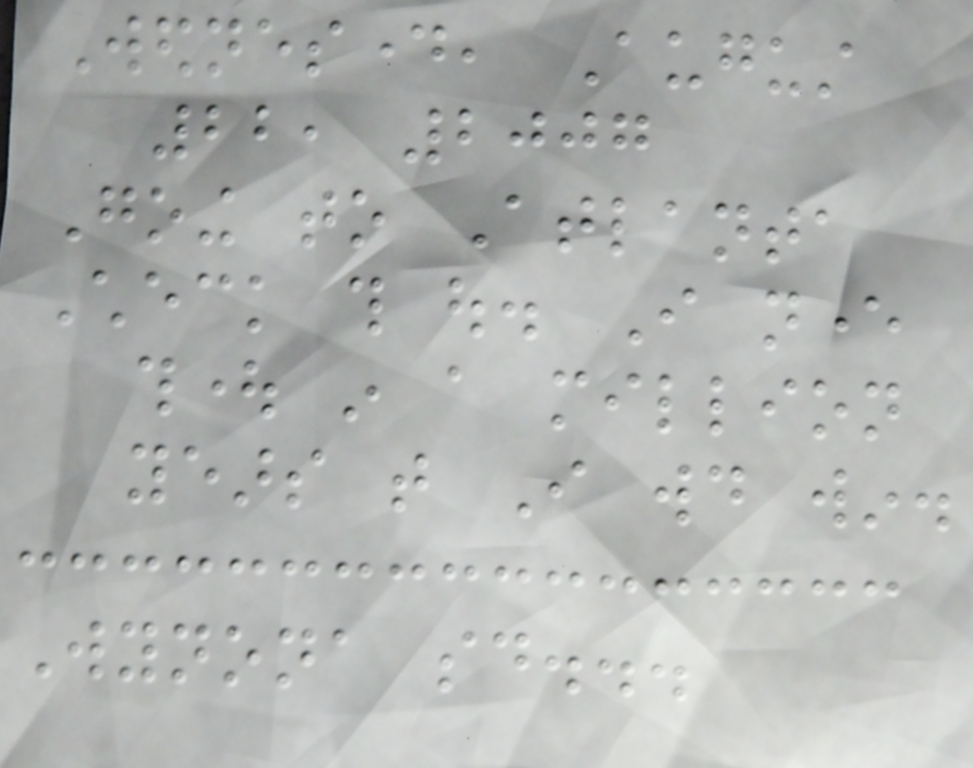Wednesday, August
22, 2007
Going to Atlanta
Check this out. I never
thought in a million
years that I would win.
Wynona said...
